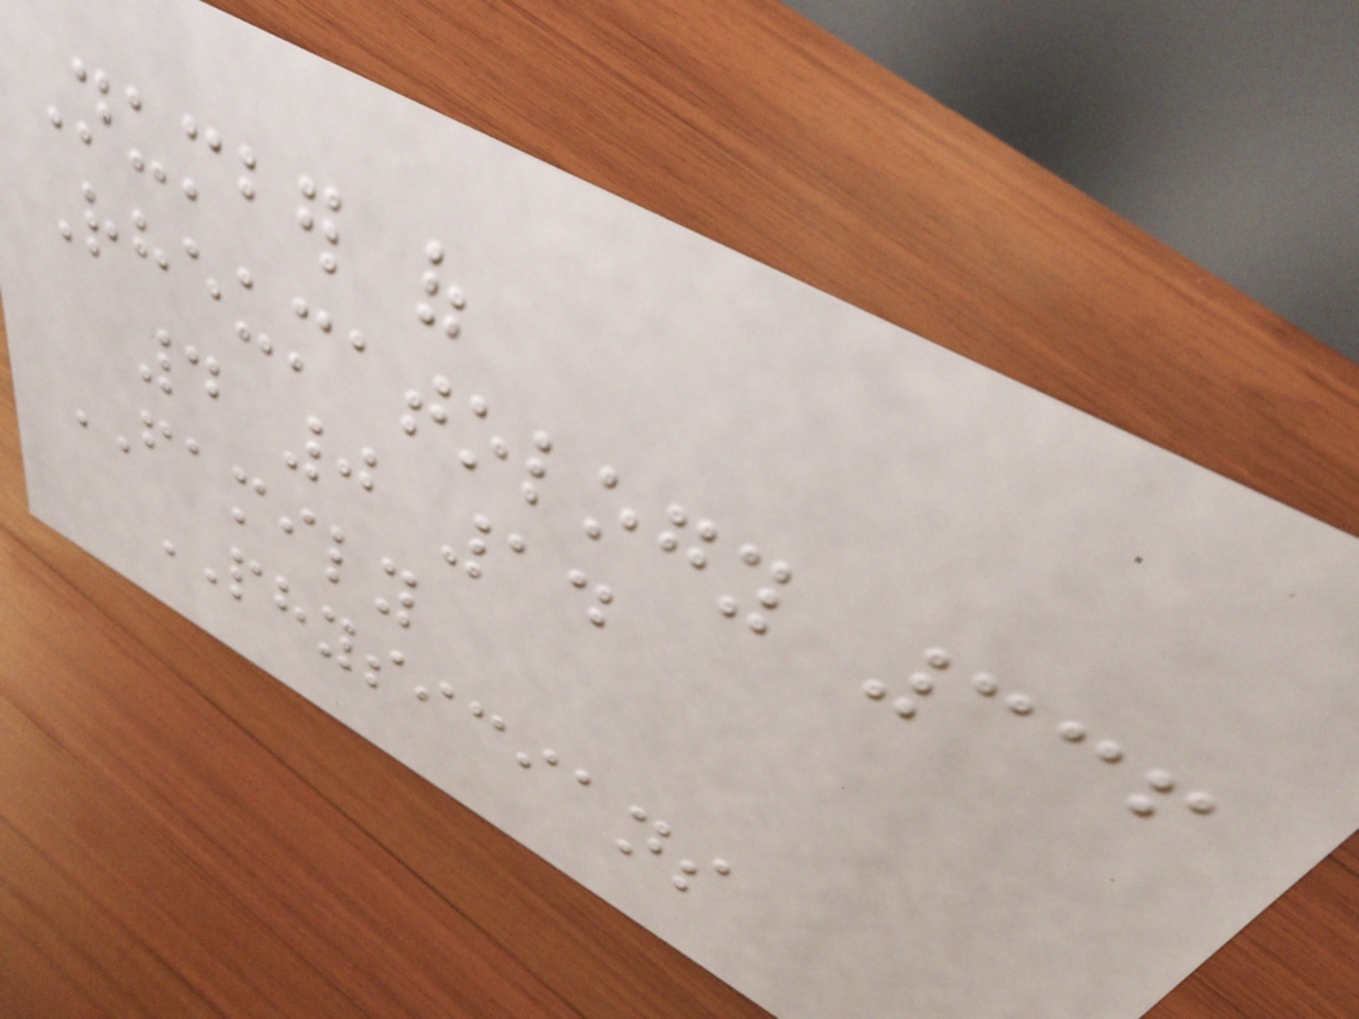Number of
Rheumatology 336
4 0 14
FAMILY
PHYSICIANS
